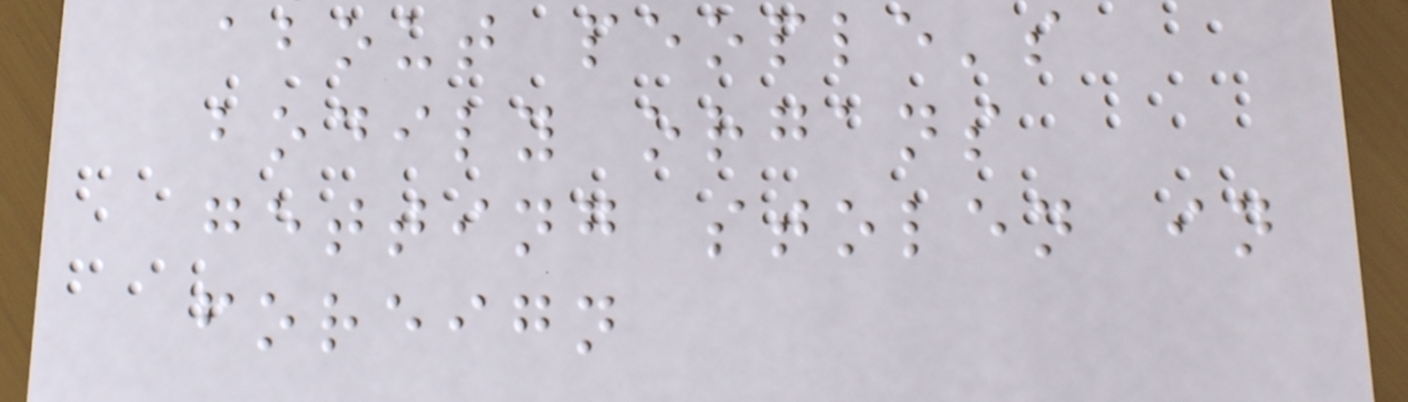about people's
bodily organs
getting stolen in
foreign
